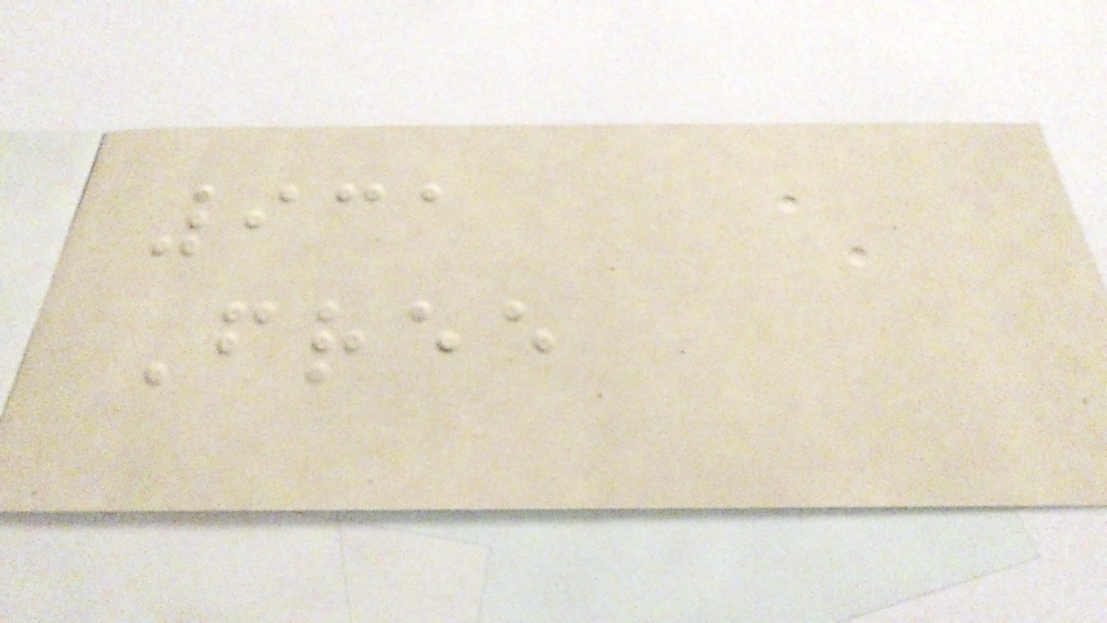931
Free
